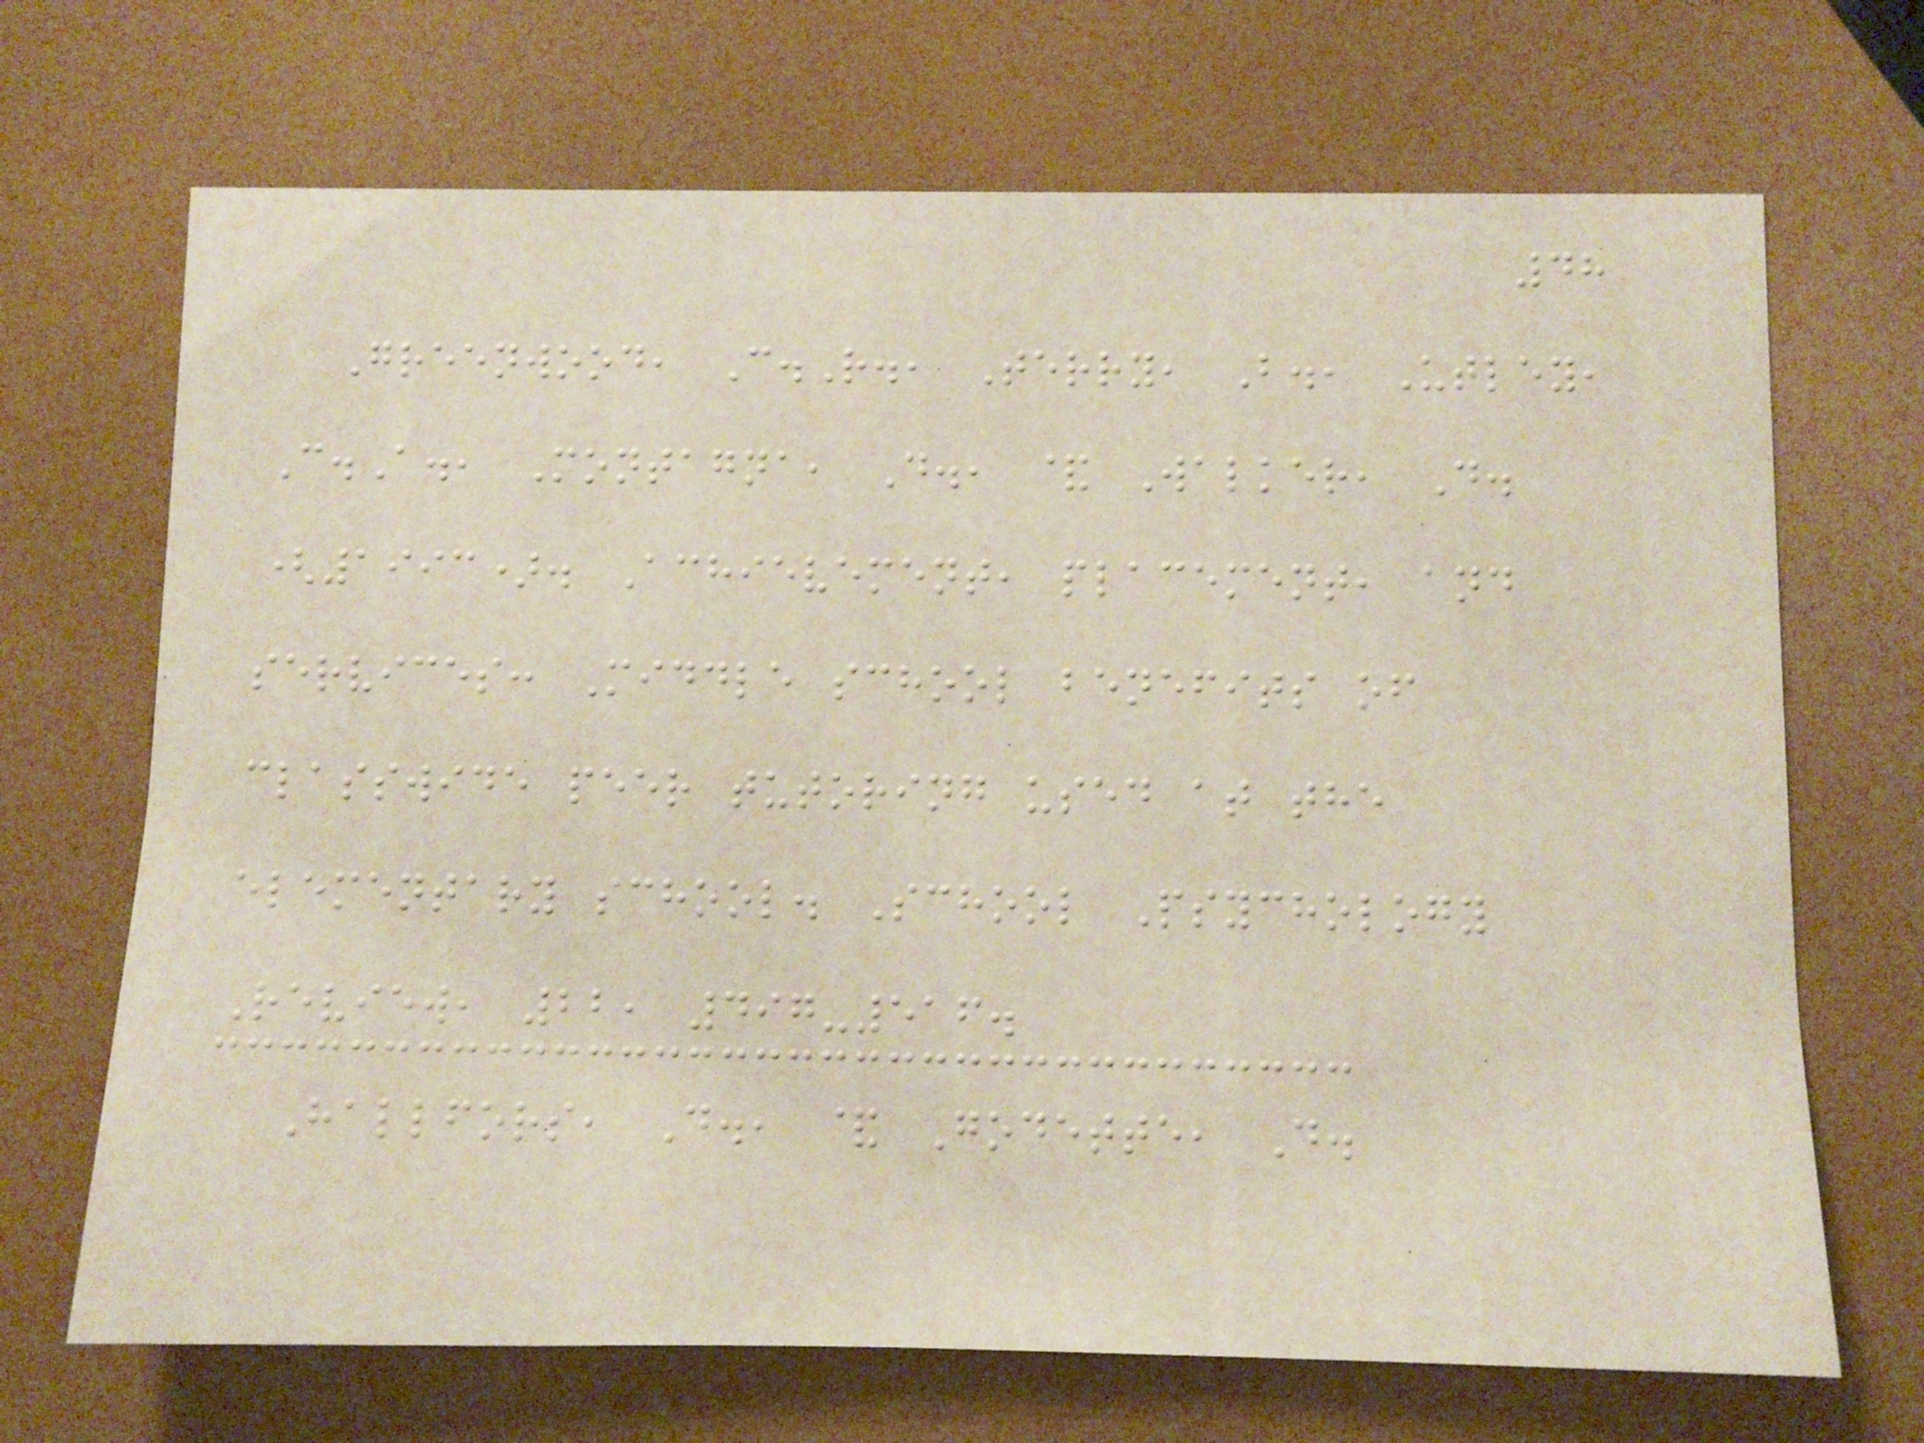48
Greenwood, C.R., Terry, B., Utley,
C.A., Montagna, D., & Walker, D.
(1993). Achievement, placement, and
services: Middle school benefits of
classwide peer tutoring used at the
elementary school. School Psychology
Review, 22, 497-516.
Hallfors, D., & Godette, D.
